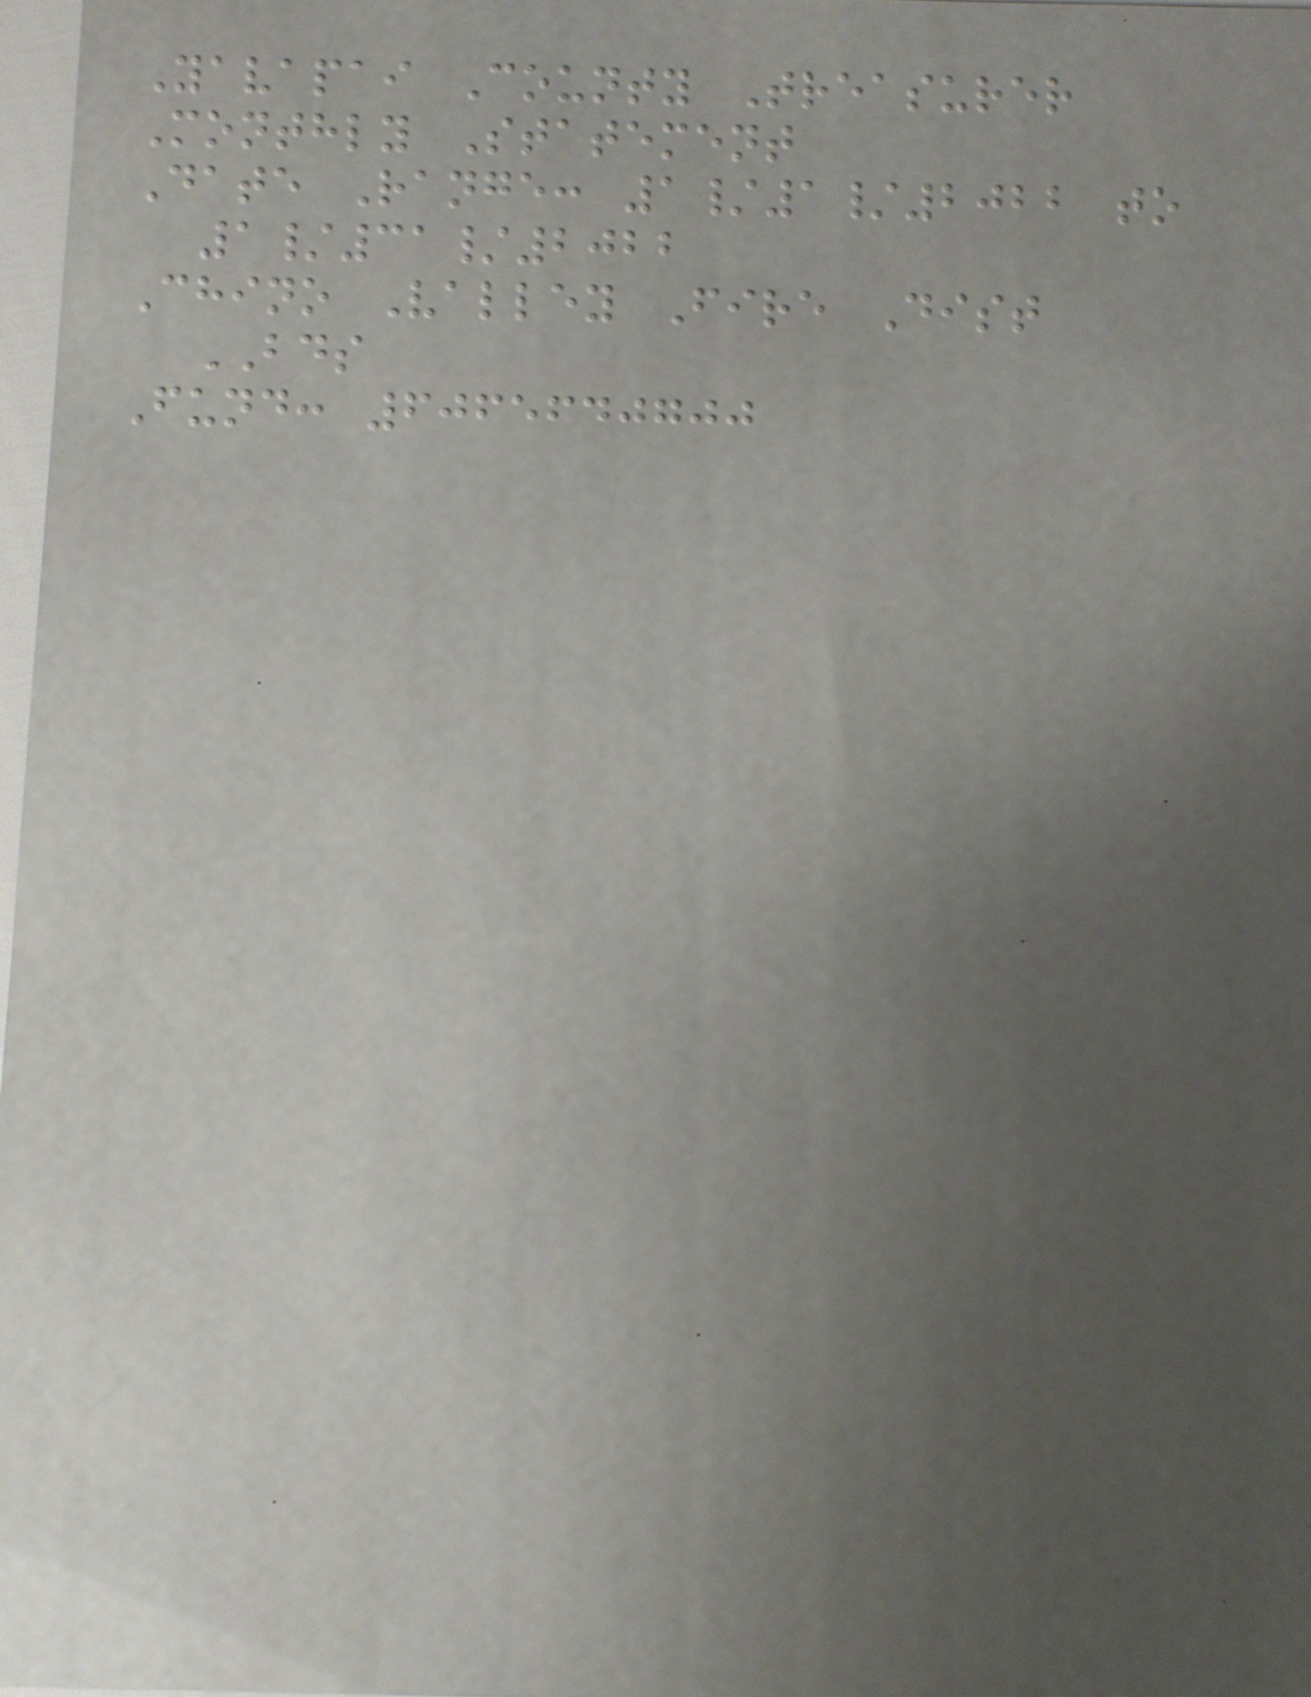Yavapai County Treasurer
Monthly Statement
Date Range: 1/1/2022 to
1/31/2022
Chino Valley Fire Dist
BDS
Fund: 6065640700
